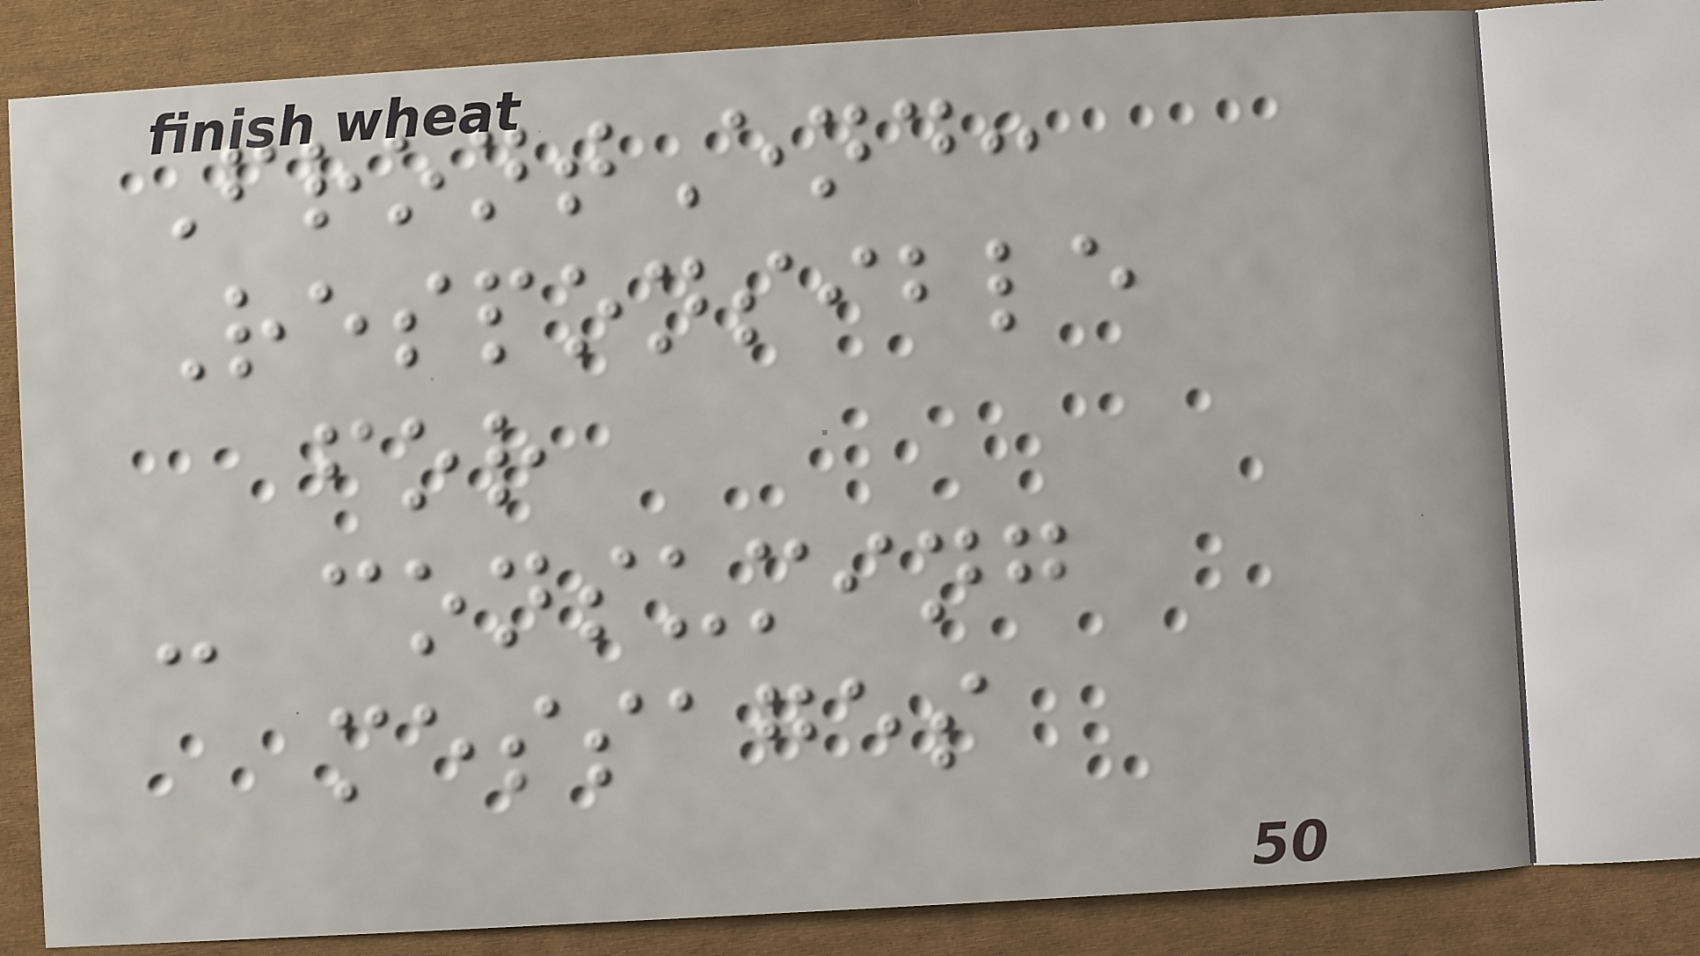FrontEnd:
Responsible
for
- consuming
messages
